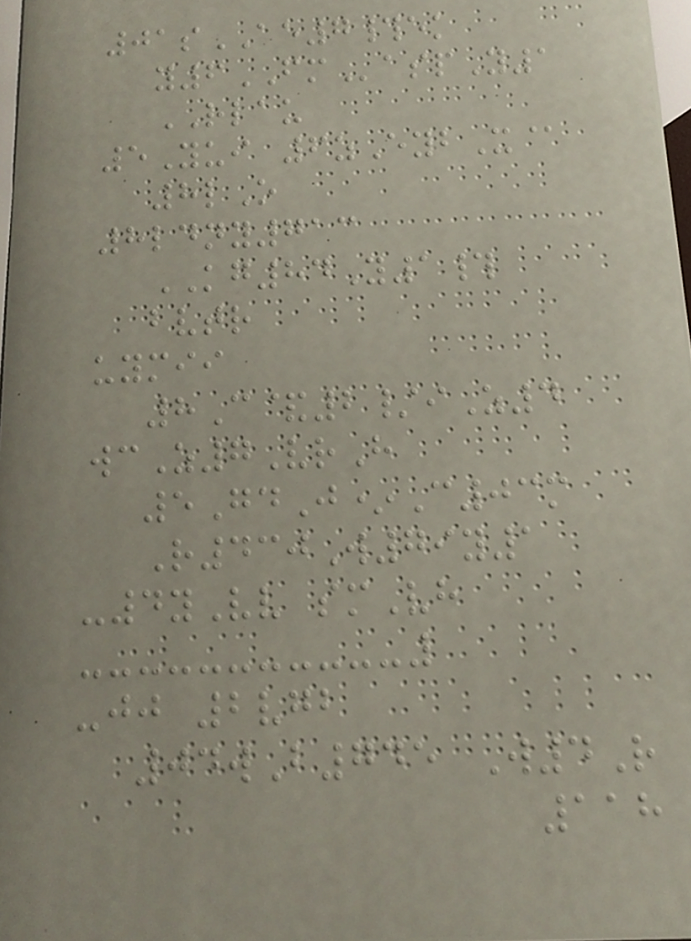01sAE7#ek
y6FMaspY1
RLAU
5Yui 6zEybX@
8lO
8ldny713
KG84Y1#
bvtr
uymii
8C&2/iZ4
wcZ7VrH
5GdJ*C03m
R430W79y1
-4yVv smVh
-jj 2vgb
04wB745 W4R
118
